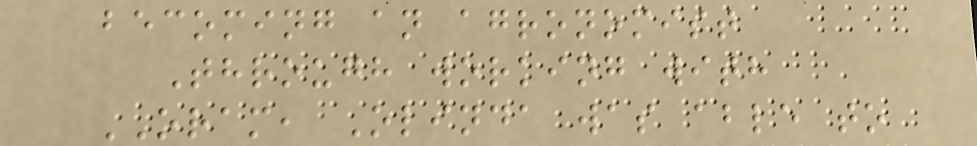becoming an agronomist
Through working with
ORAM, Olinda was able to
